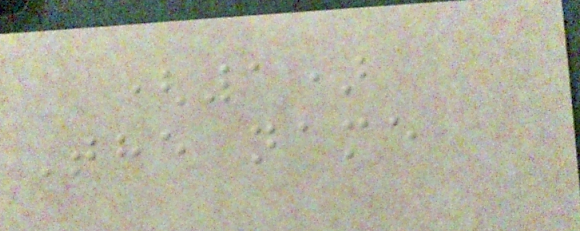(1)
The name
